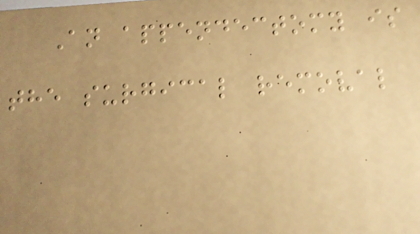An appendectomy is
the surgical removal
